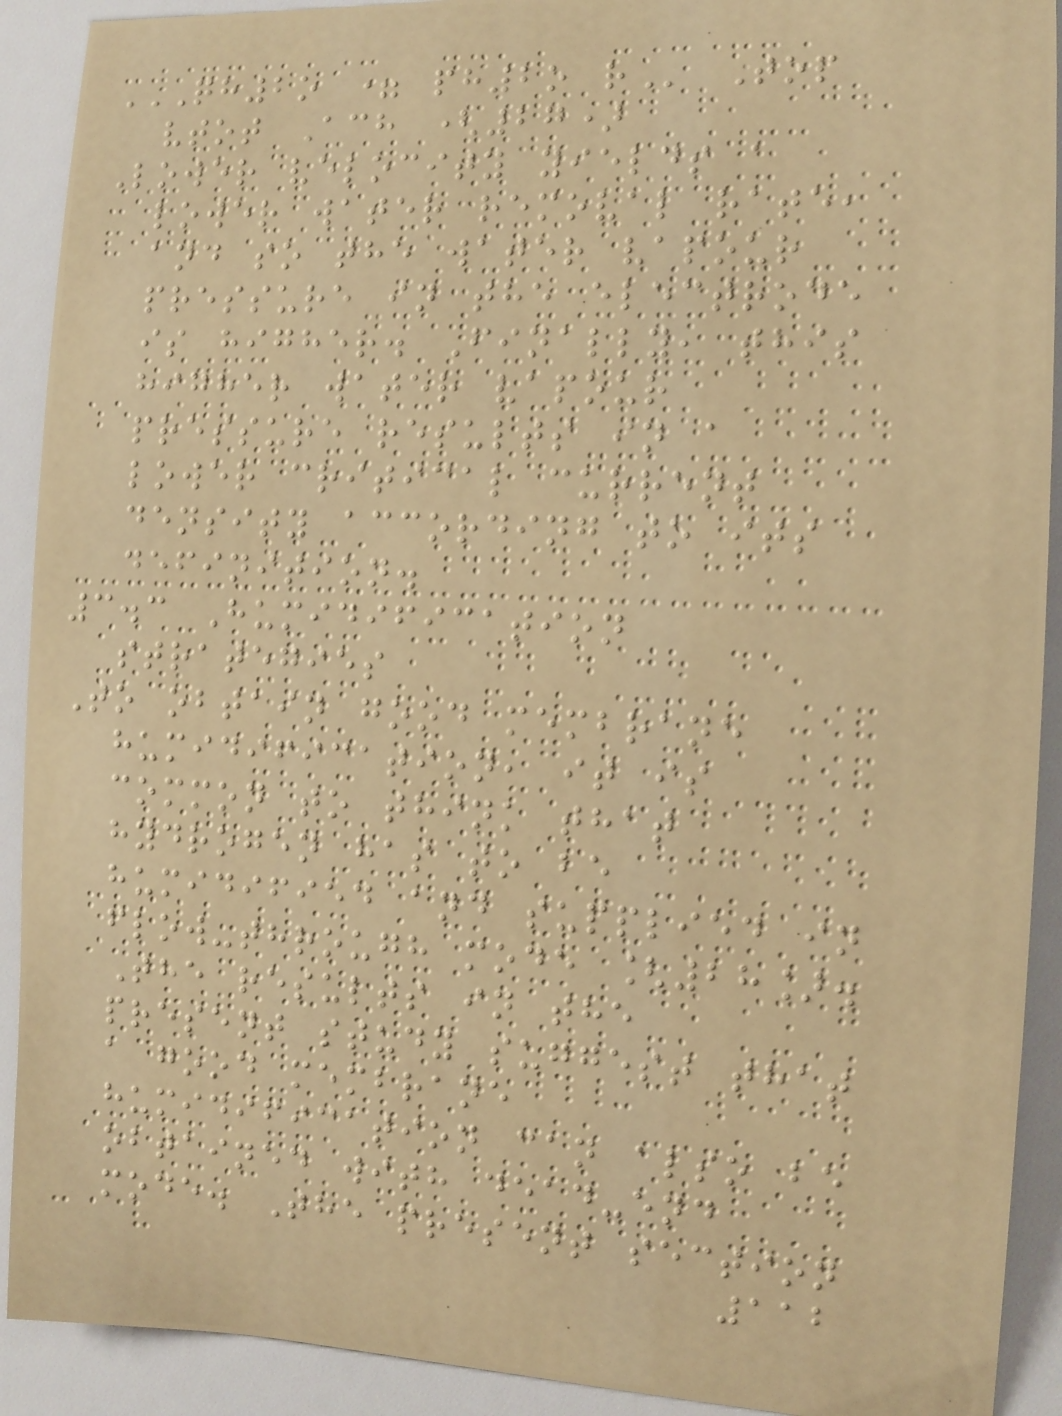QH2O = PH2O R Top
vtot Ach (27)
Lower velocity yields a
lower water removal rate,
and so the water vapour
pressure in the electrode
is higher. Finally, this
higher water vapour
pressure results in a
lower critical current
density according to its
definition.
3.3 Humidification
strategies
To obtain good membrane
humidification, it is
common to think that
hydrogen has to be
humidified and supplied in
flow-through mode [28].
The results in the
present study suggest that
a good membrane
humidification can also be
obtained with dead-end
mode. The present section
112
